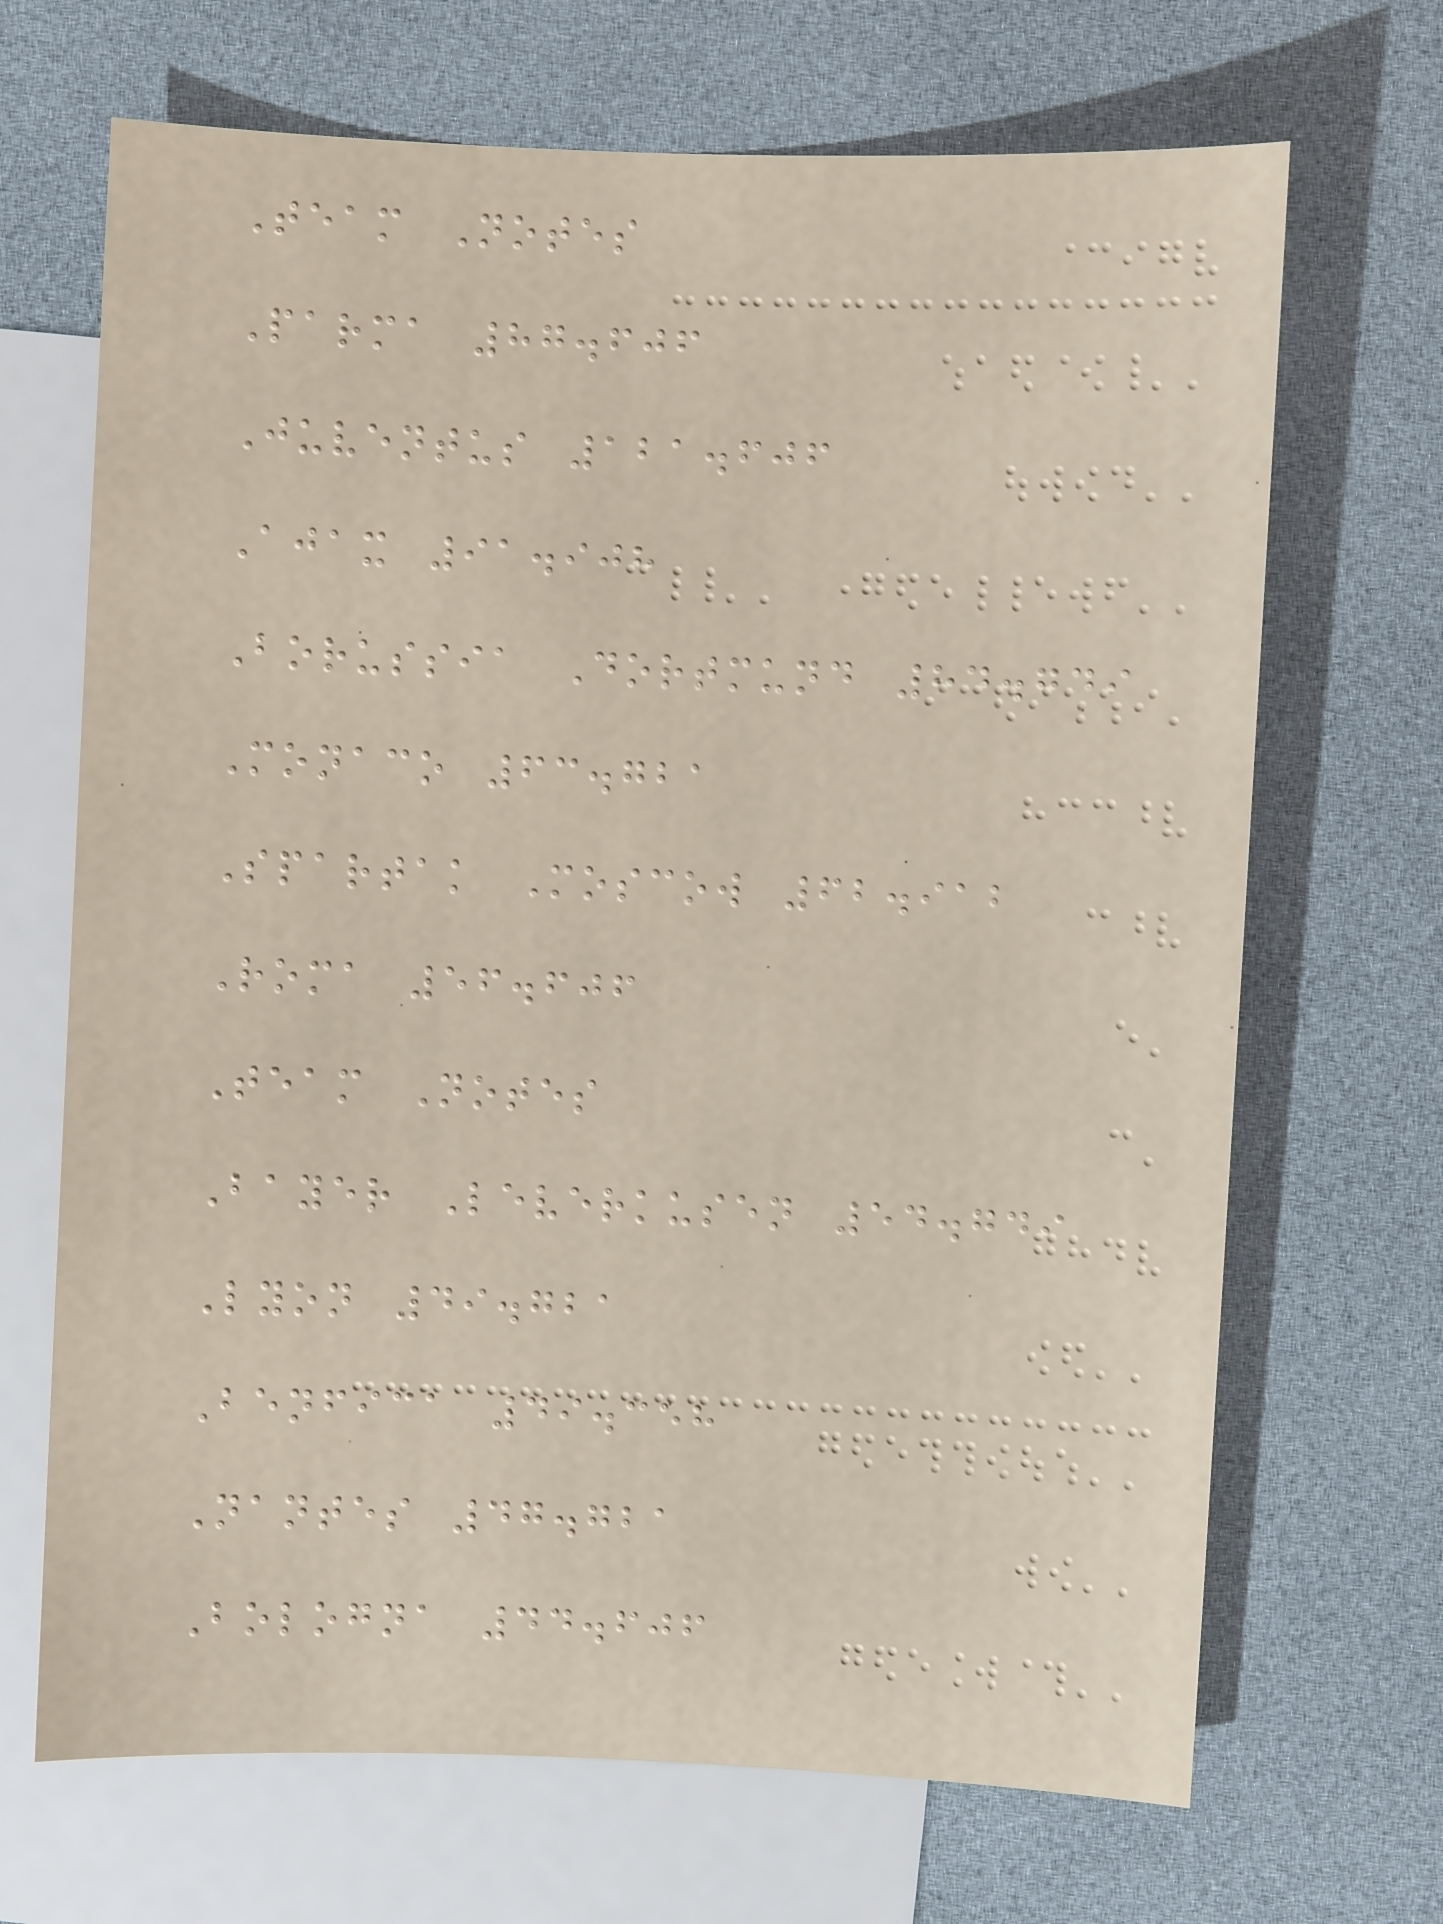Team Notes
Parma 87.606
Juventus 121.606
Ajax 91.908
Borussia Dortmund 84.749
Monaco 63.721
Spartak Moscow 62.912
Roma 56.606
Team Notes
Bayer Leverkusen 54.749
Lyon 49.721
Benfica 49.358
Nantes 47.721
Bologna 44.606
